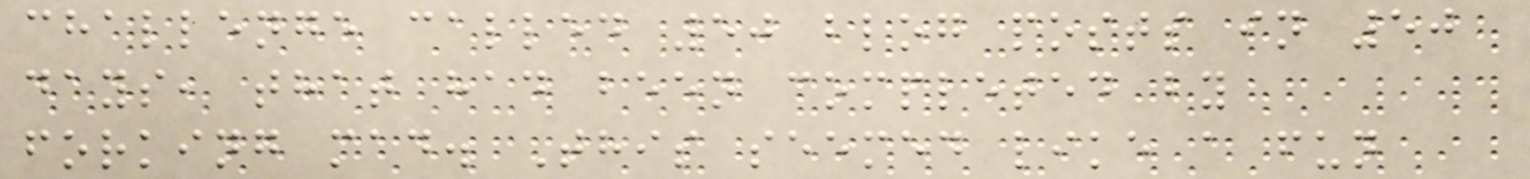challenge called 50 blog posts in 50
days, that had been completed by
forking mad. This seemed like a fun
